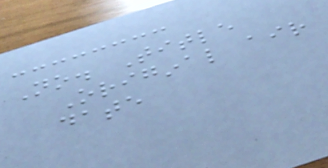No. Title
Original air
date
